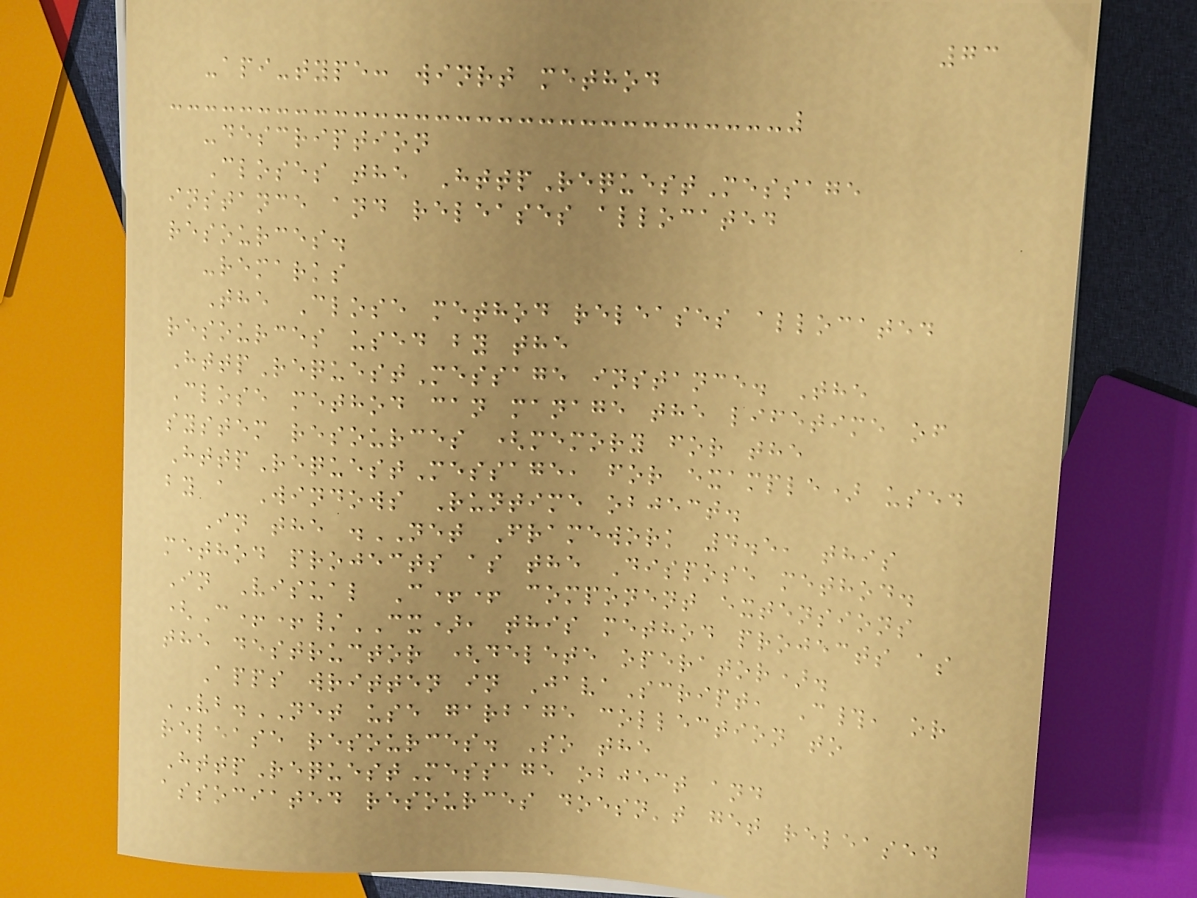73
-api-type: winrt method
-description
Closes the HttpRequestMessage
instance and releases allocated
resources.
-remarks
The Close method releases allocated
resources used by the
HttpRequestMessage instance. The
Close method can manage the lifetime of
system resources (memory for the
HttpRequestMessage, for example) used
by a Windows Runtime object.
In the .NET Framework 4.5, this
method projects as the Dispose method.
In Visual C++ component extensions
(C++/CX), this method projects as
the destructor (delete operator).
Apps written in JavaScript, C#, or
VB.NET use garbage collection to
release resources. So the
HttpRequestMessage object and
associated resources doesn't get released
